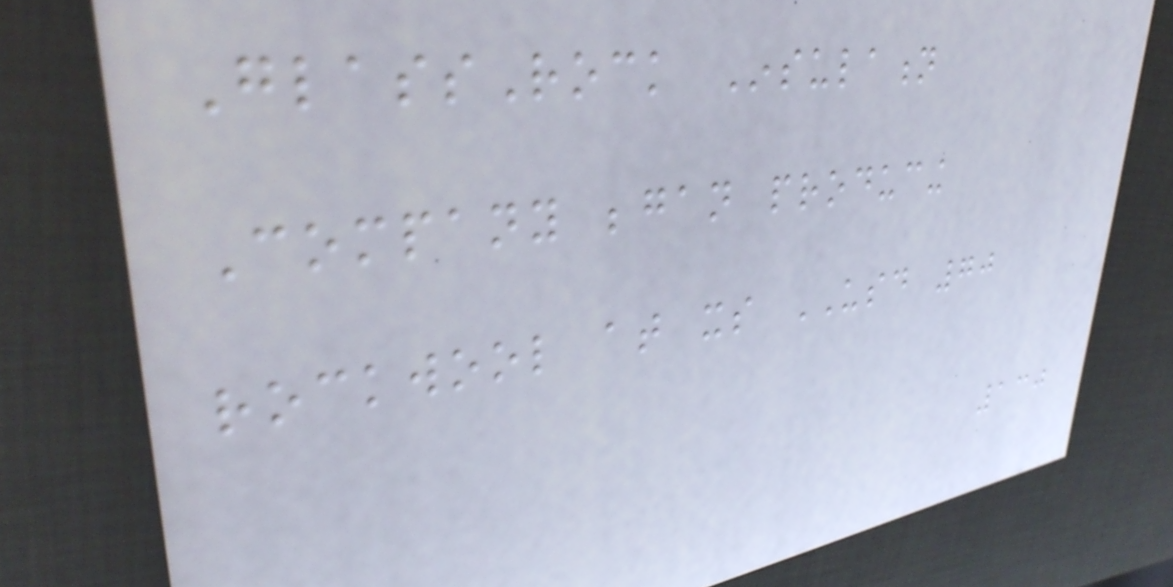GlassRock Insulation
Company began producing
rockwool at its USD 70
130
